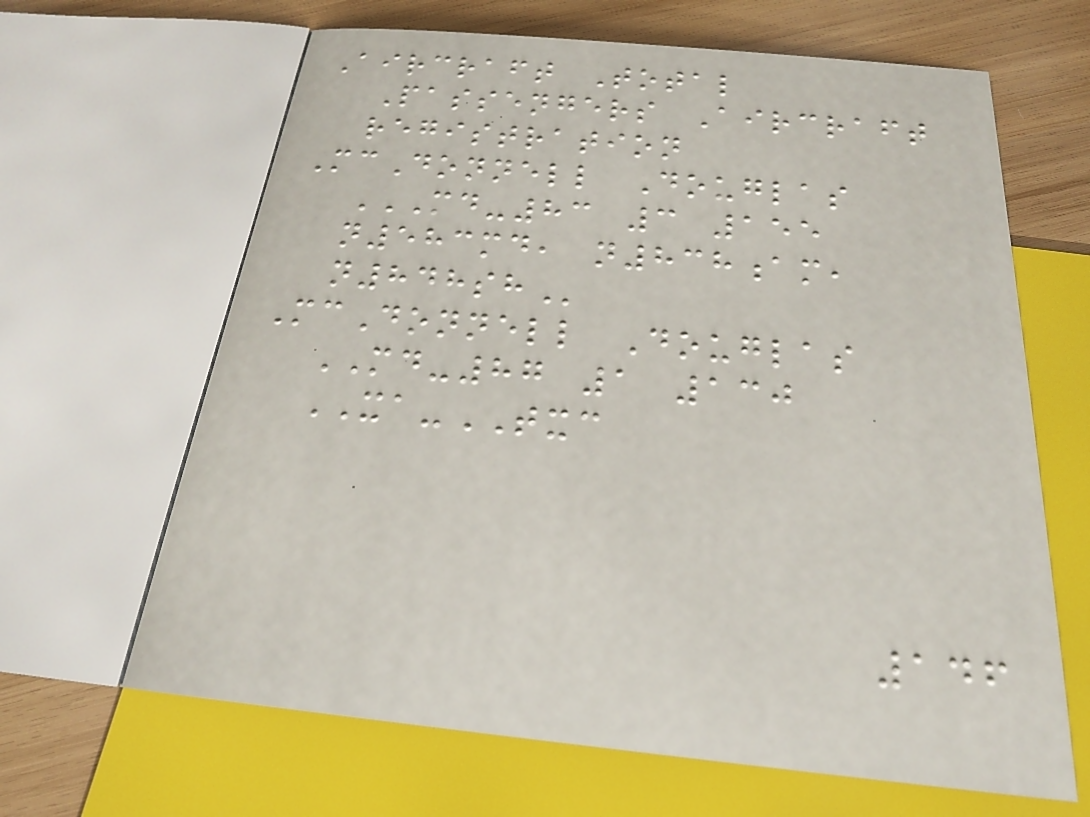Aircraft Total
Passengers Aircraft
registration
McDonnell Douglas
MD-83 3 155
N583MD, N838AM,
N848SH
McDonnell Douglas
MD-87 1 130
XA-TXC
146
